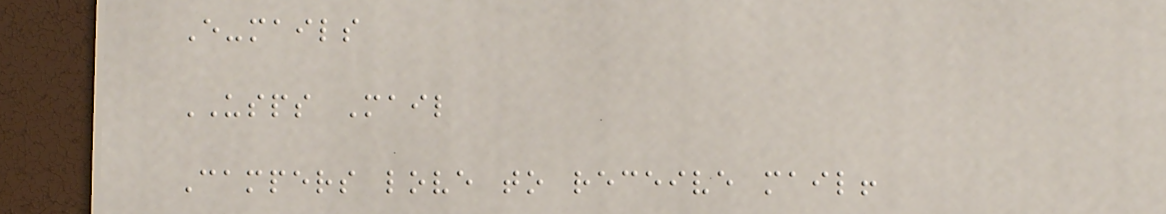E-mails
USPS Mail
Campers love to receive mail!
